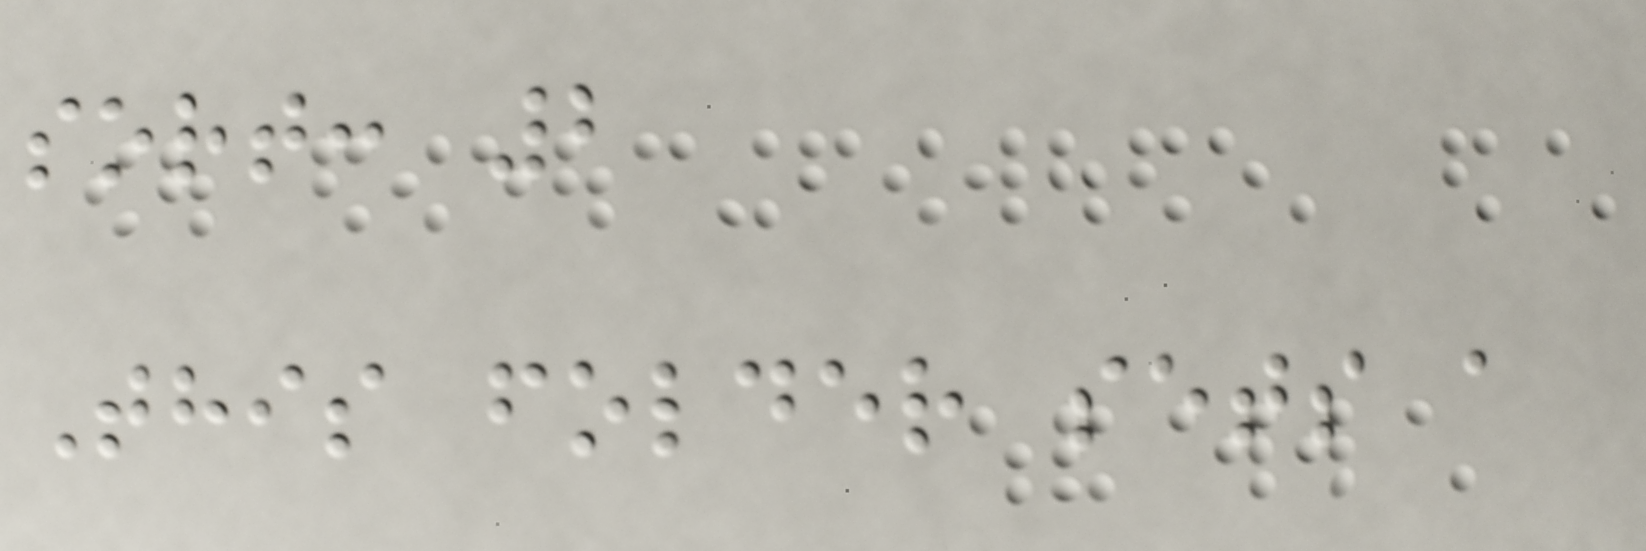sort: 2
This folder sets a
